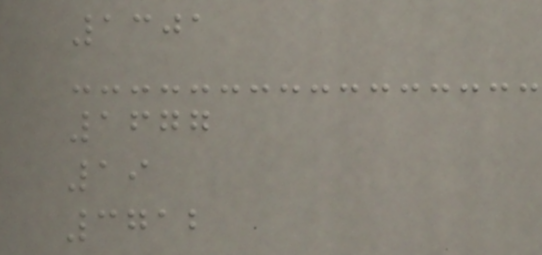1301
1677
19
3712
